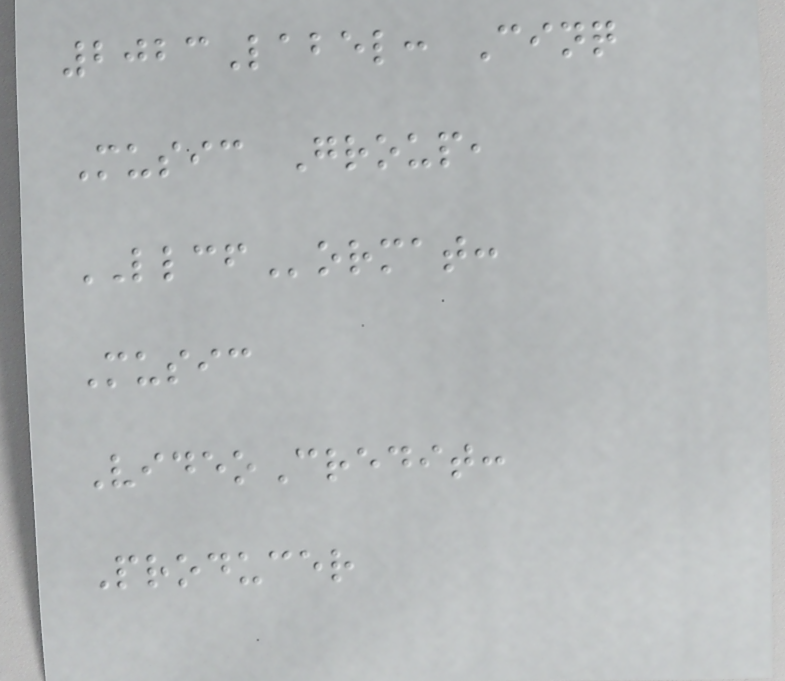2023Label: Cinq
Music Group,
LLCFormat:
Music
VideoCredit:
Producer
